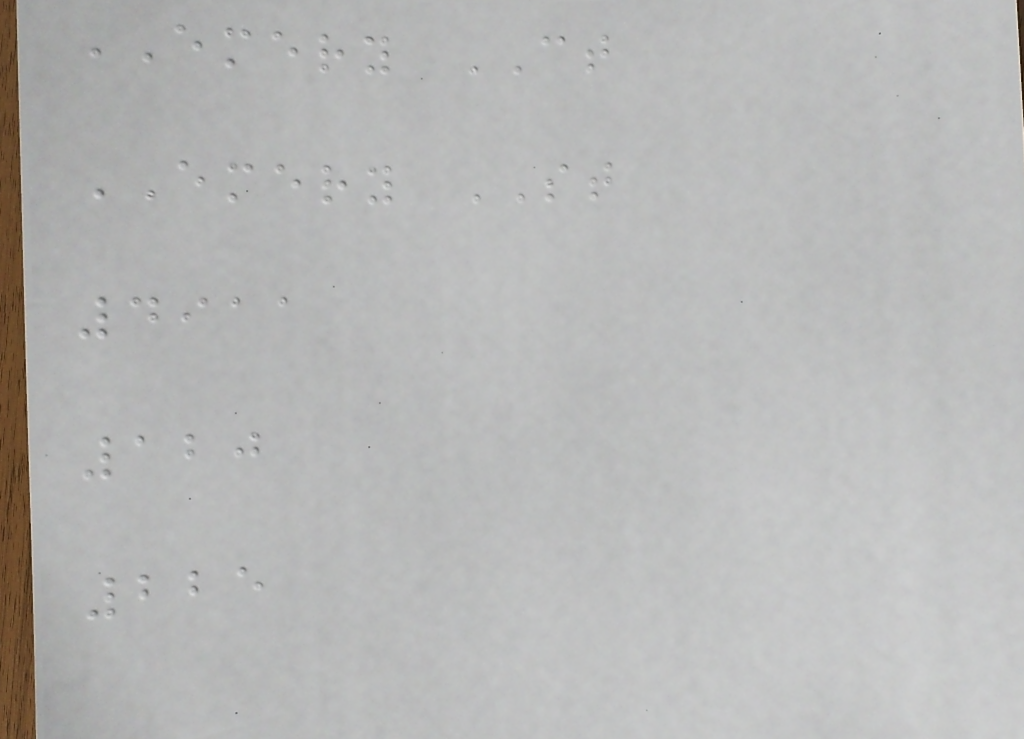EMERY CT
EMERY ST
4911
120
225
